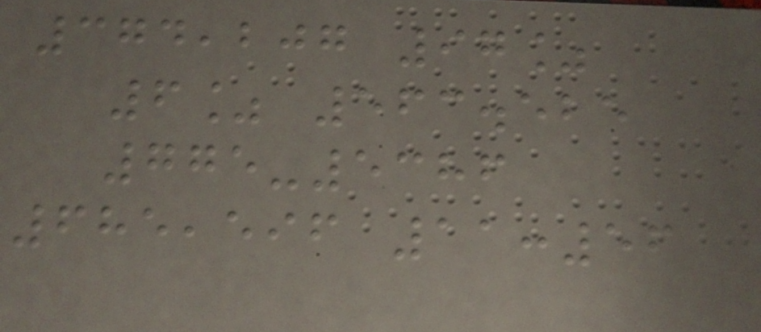374,207 97%
6% 563.525
775-5386
685,596 11:56
